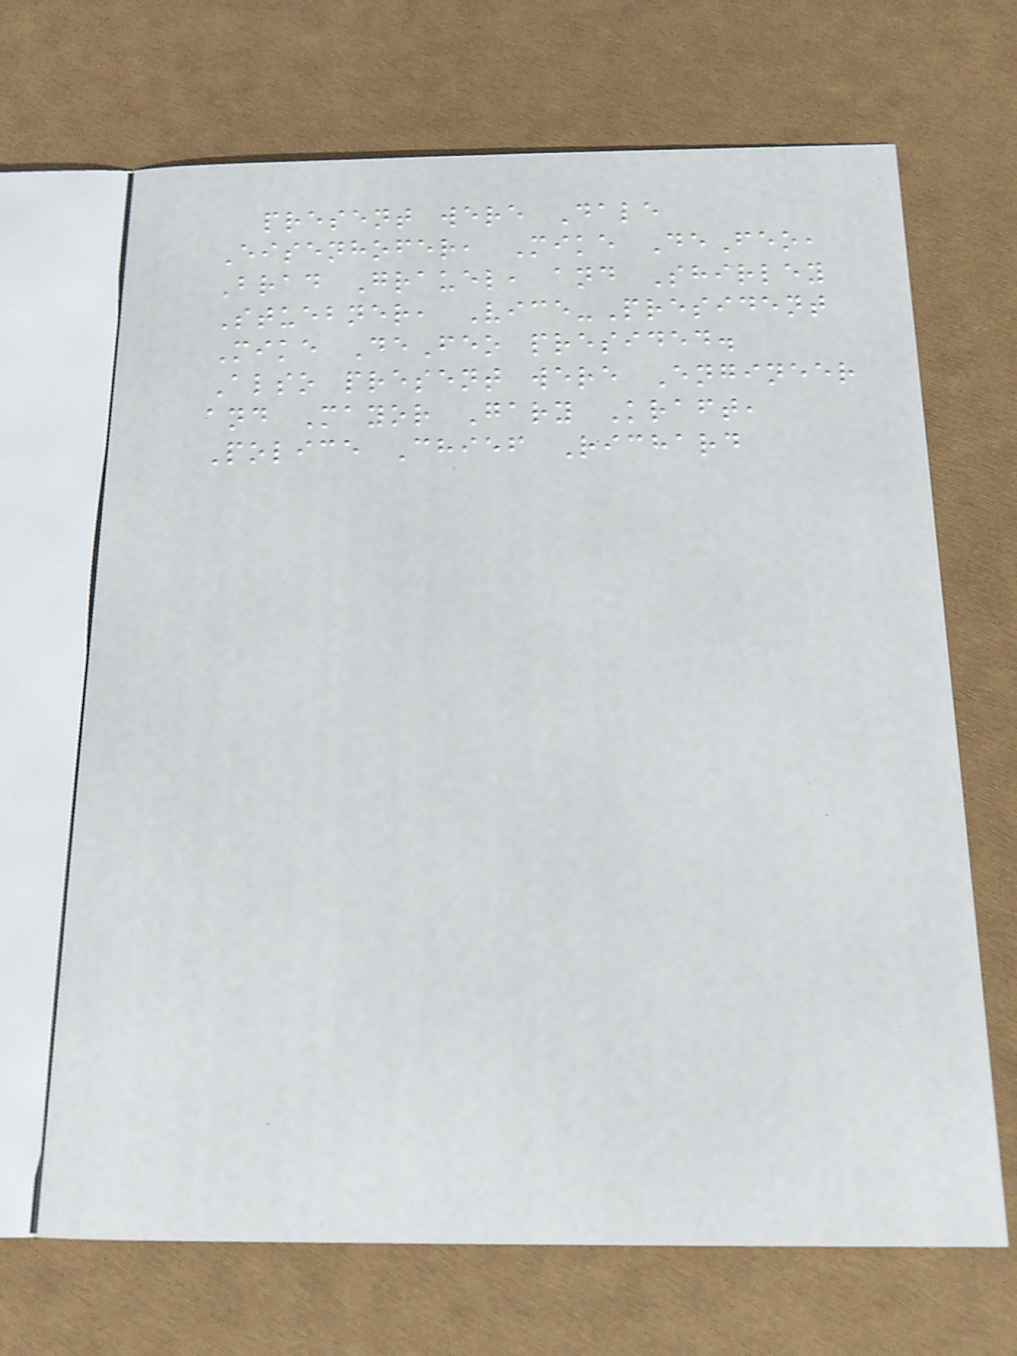present were Dale
Eisenhofer, Mike DeFeo,
Brad Grauel, and Shirley
Stuebner, Vice-President
Mike DeFeo presided.
Also present were Engineer
and Mayor Gary Kraft,
Police Chief Richard
